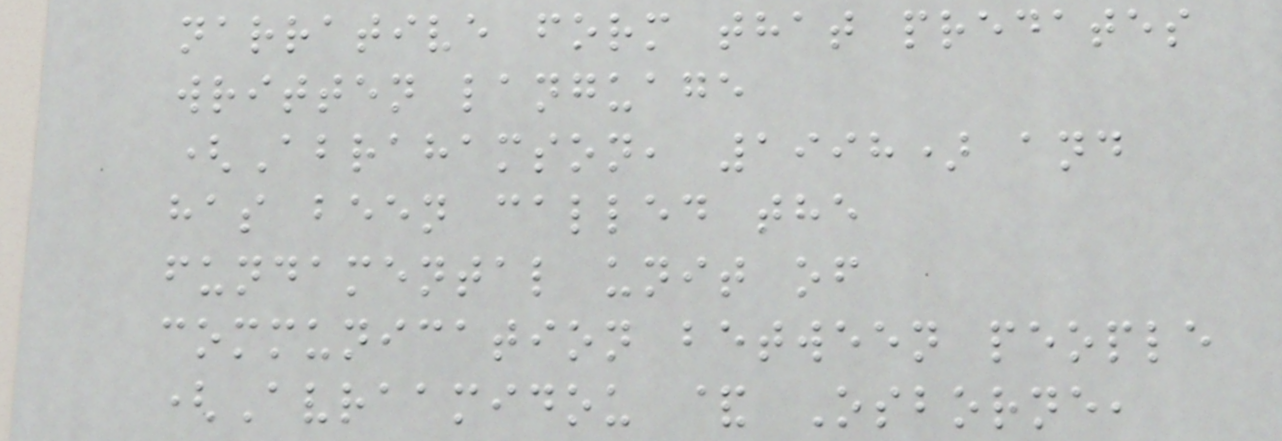narrative form that predates
written language
(Abrahamson, 1998) and
has been called the
fundamental unit of
communication between people
(Avraamidou & Osborne,
